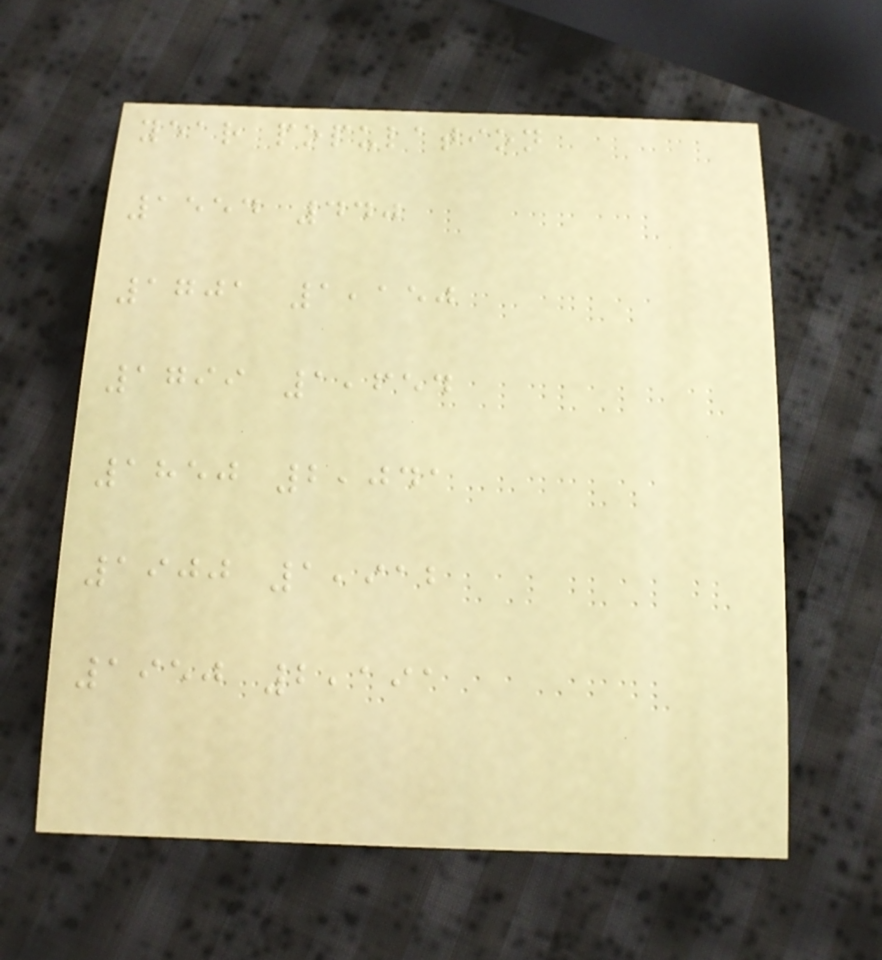year population
1554 440
1701 1,150
1799 1,654
1850 2,041
1900 1,912
1950 2,191
